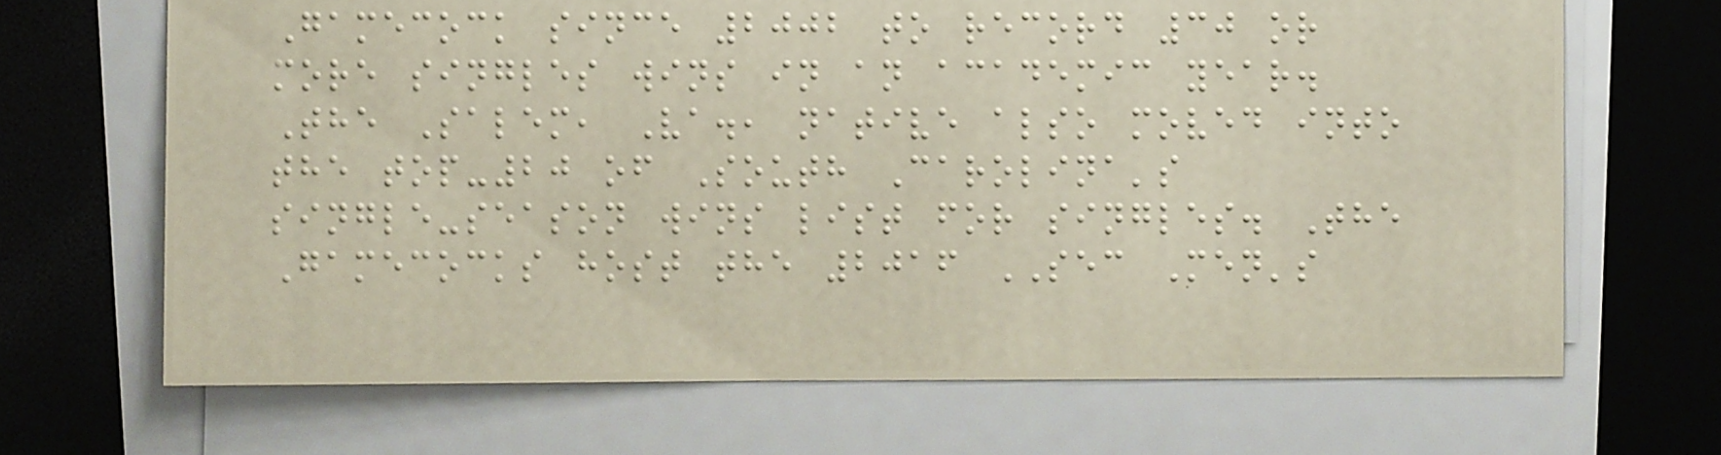Gamecock since 2002 to record 30 or
more singles wins in an academic year.
The Salem, Va., native also moved into
the top-20 of South Carolina's
single-season wins list for singles. The
Gamecocks host the 2016 SEC Men's
